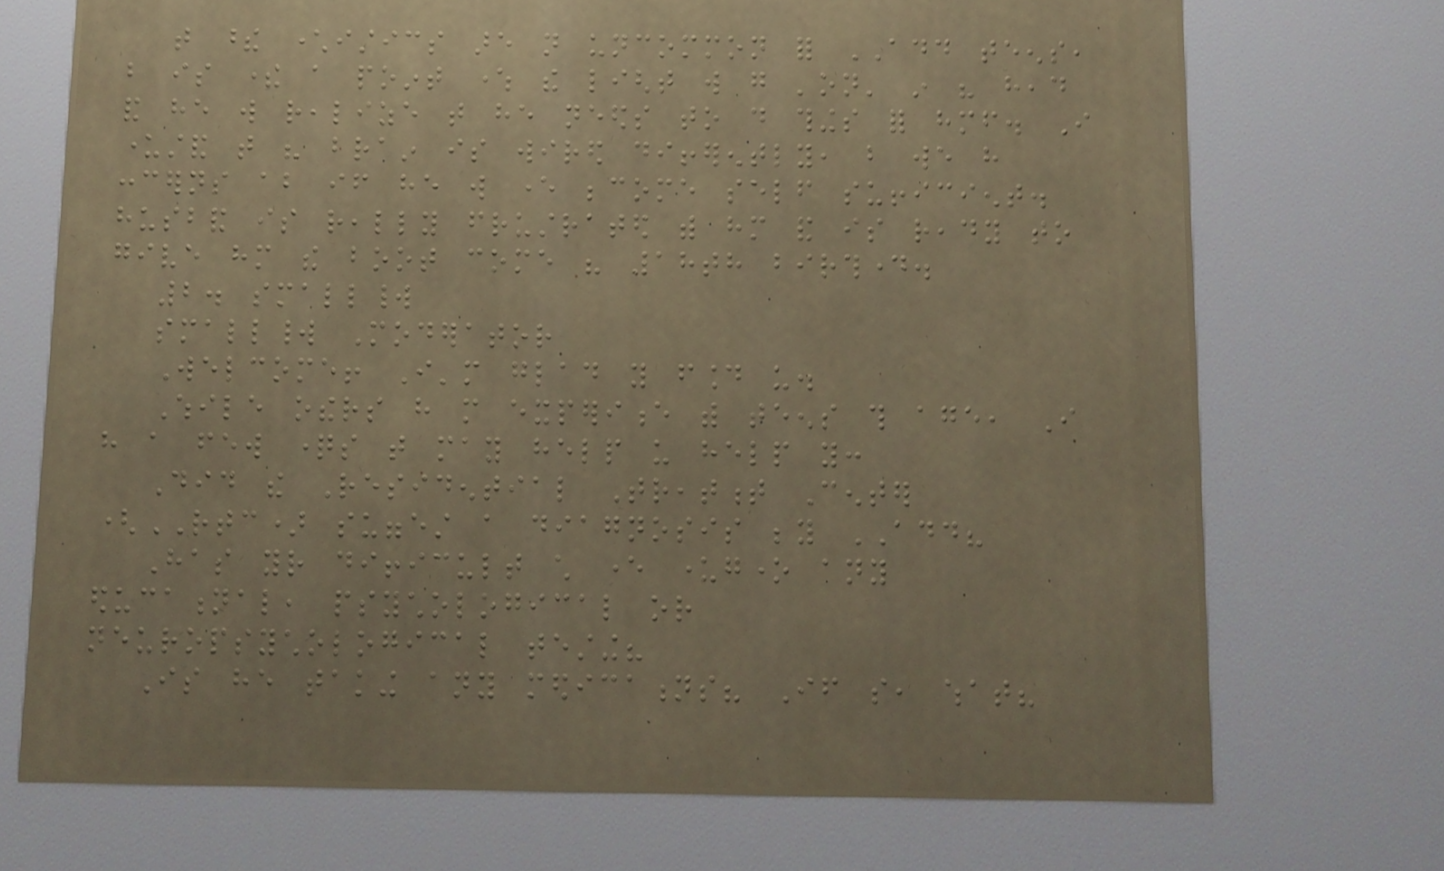that these characteristics are not uncommon for ADD teens,
but is there a point where the light will go 'on' in his head
and he will realize that he needs to do things for himself. I
understand that his brain is wired differently, but we have
concerns about if he will ever become self sufficient.
husband is really frustrated with him and is ready to
give him the boot come his 18th birthday.
2. smallworld
smallworld Moderator
Welcome! I'm glad you found us.
While others have more experience with teens this age, I
have a few questions that may help us help you:
Did the Residential Treatment Center
(RTC) suggest a diagnosis beyond ADD?
Has your difficult child ever undergone any
educational, psychological or
neuropsychological testing?
Is he taking any medications? If so, what?
